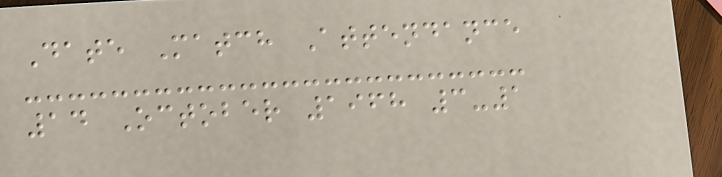Date Match Attendance
14 October 1968 3-1
